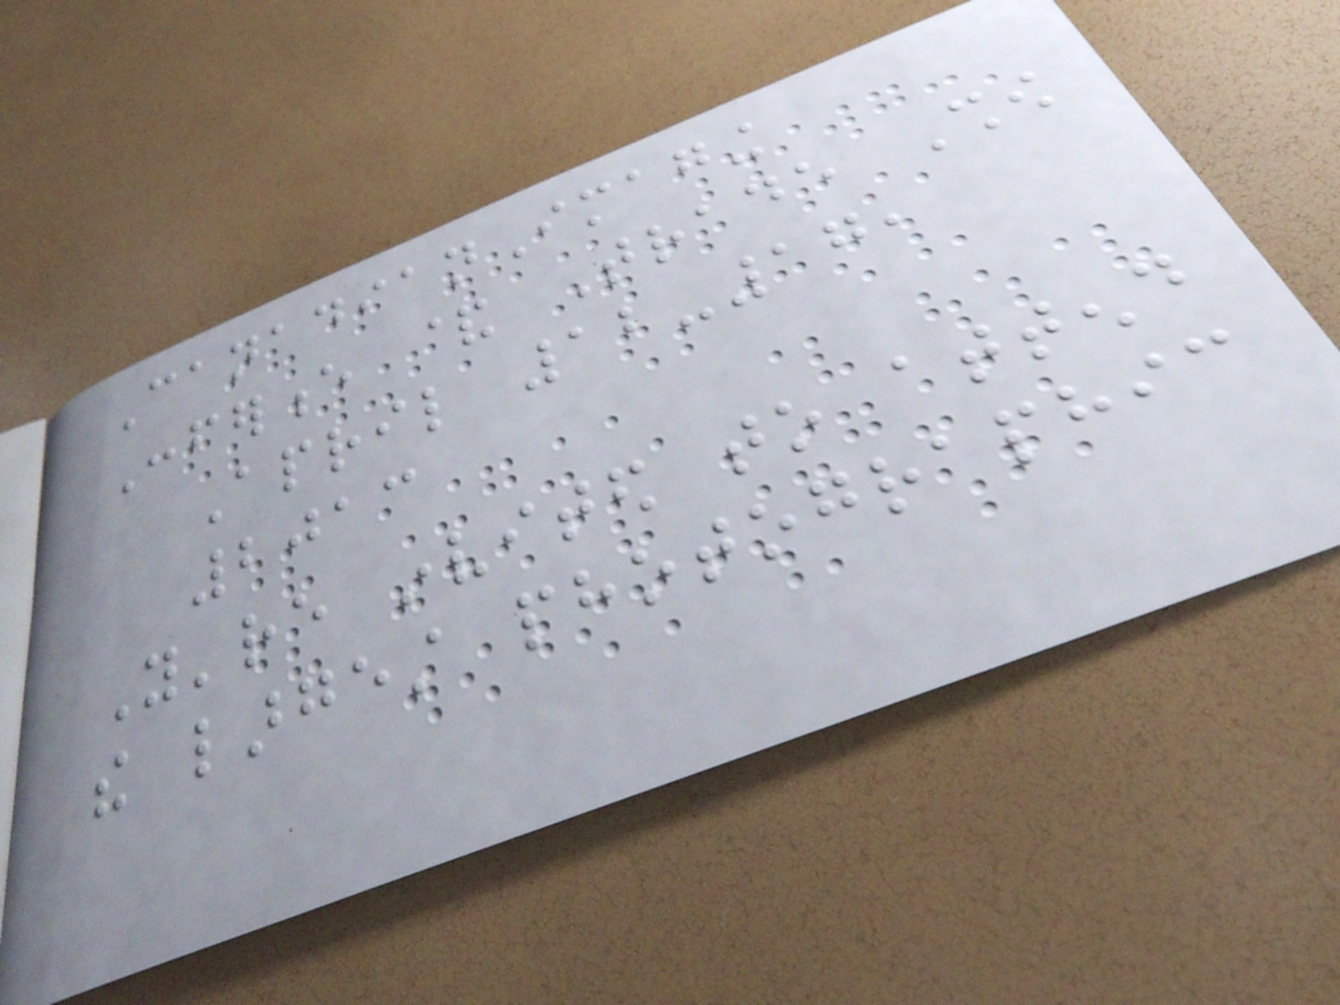CanadianImaging
Conference & Trade Show
April 12-17,
2013
You're invited to attend
the largest photographic
